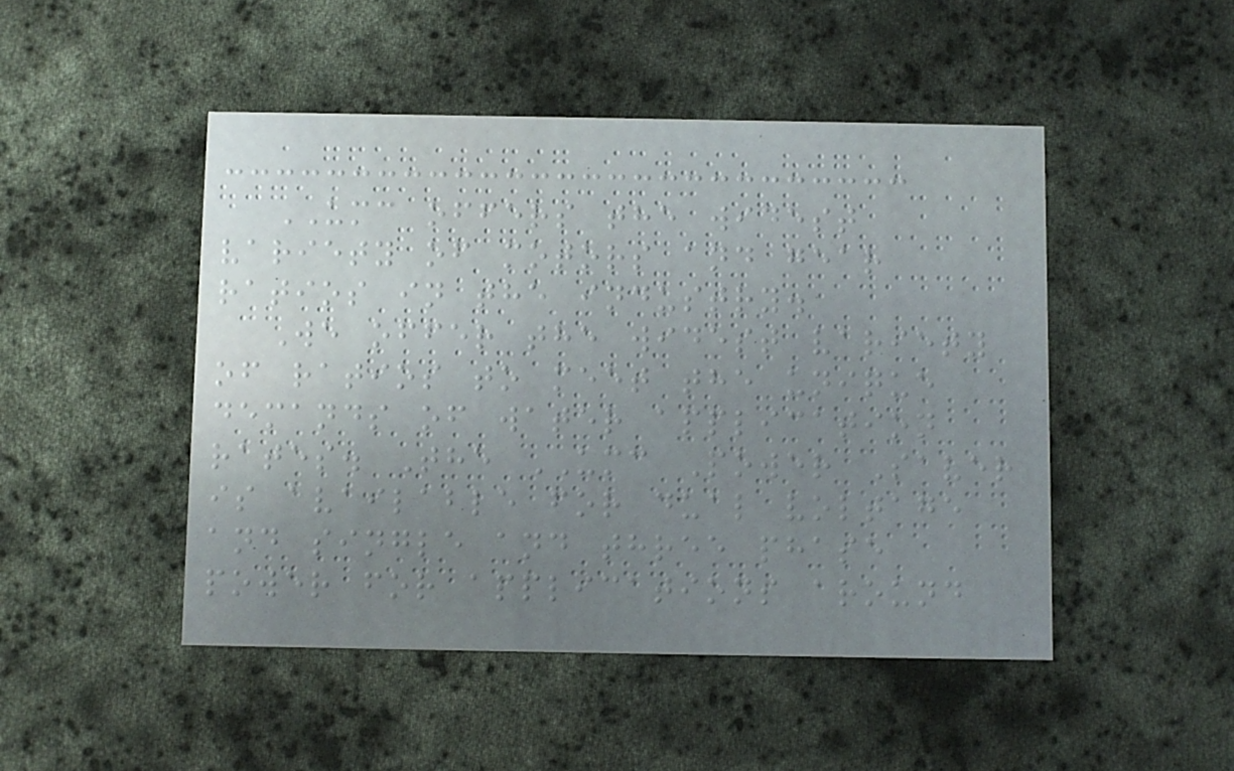UMC offers the widest
variety of motors and gear
ratios in the industry.
We offer the widest variety
of ratios to meet the unique
demands of water application
rates. The UMC Power Saver
is available for dual voltage
and single and three phase
power for applications around
